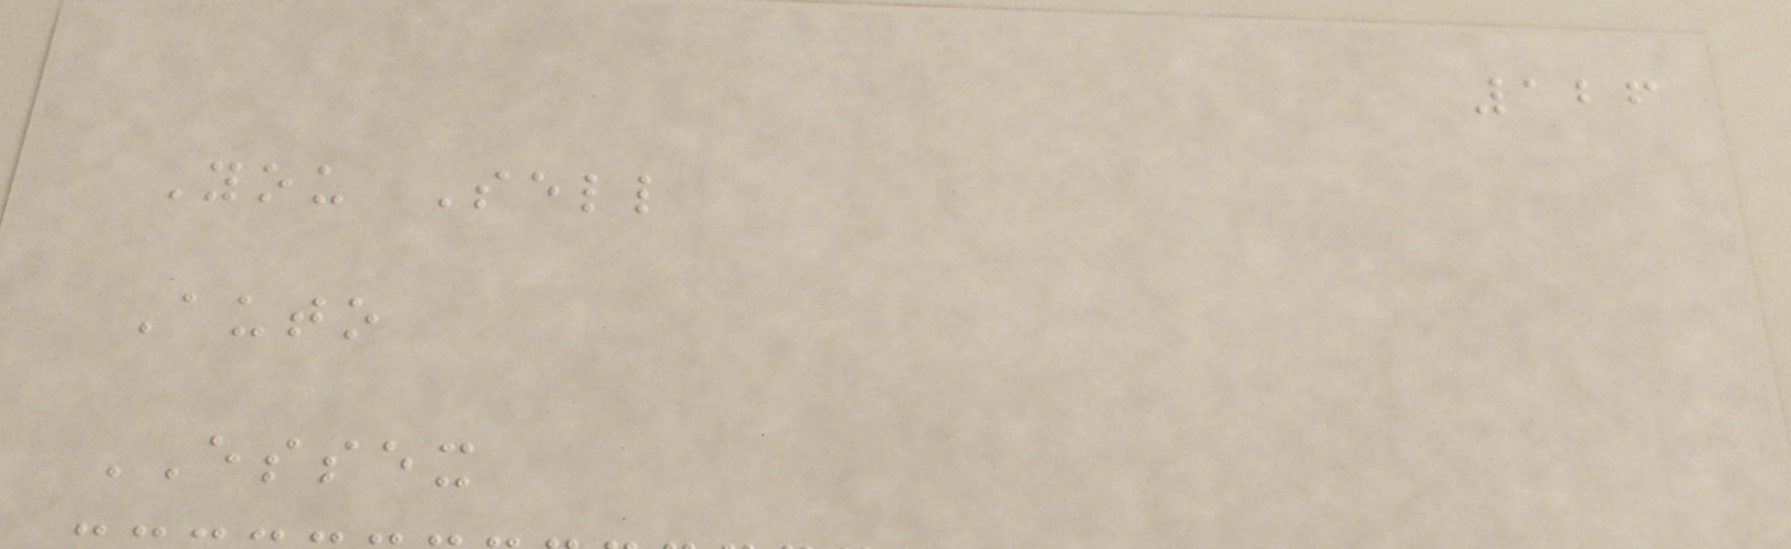126
You Sell
Auto
ESSEX
